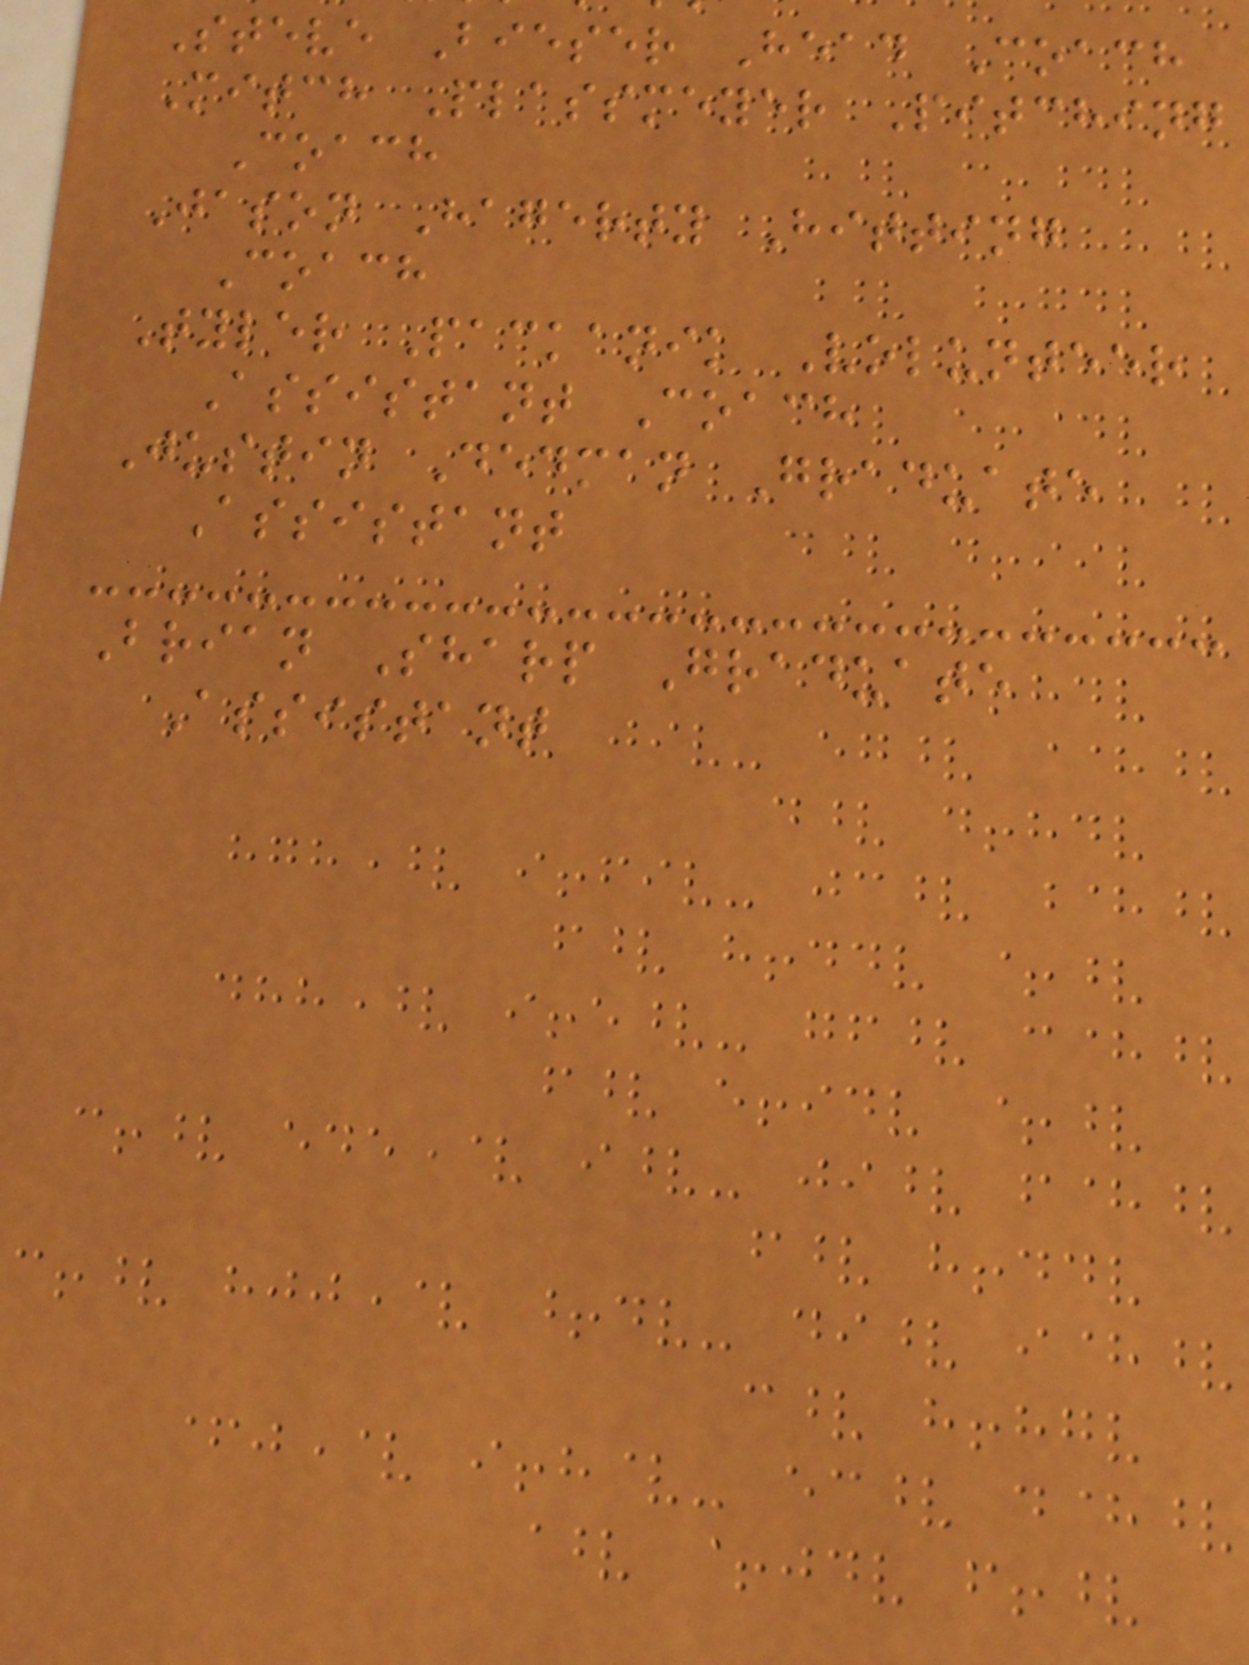Steve Bieser Head Coach
Mitch Plassmeyer Pitching
Coach
Jason Hagerty Hitting
Coach
Tyler Packanik Volunteer
Assistant Coach
Justin Dedman Graduate
Assistant
Brian Sharp Graduate
Assistant
